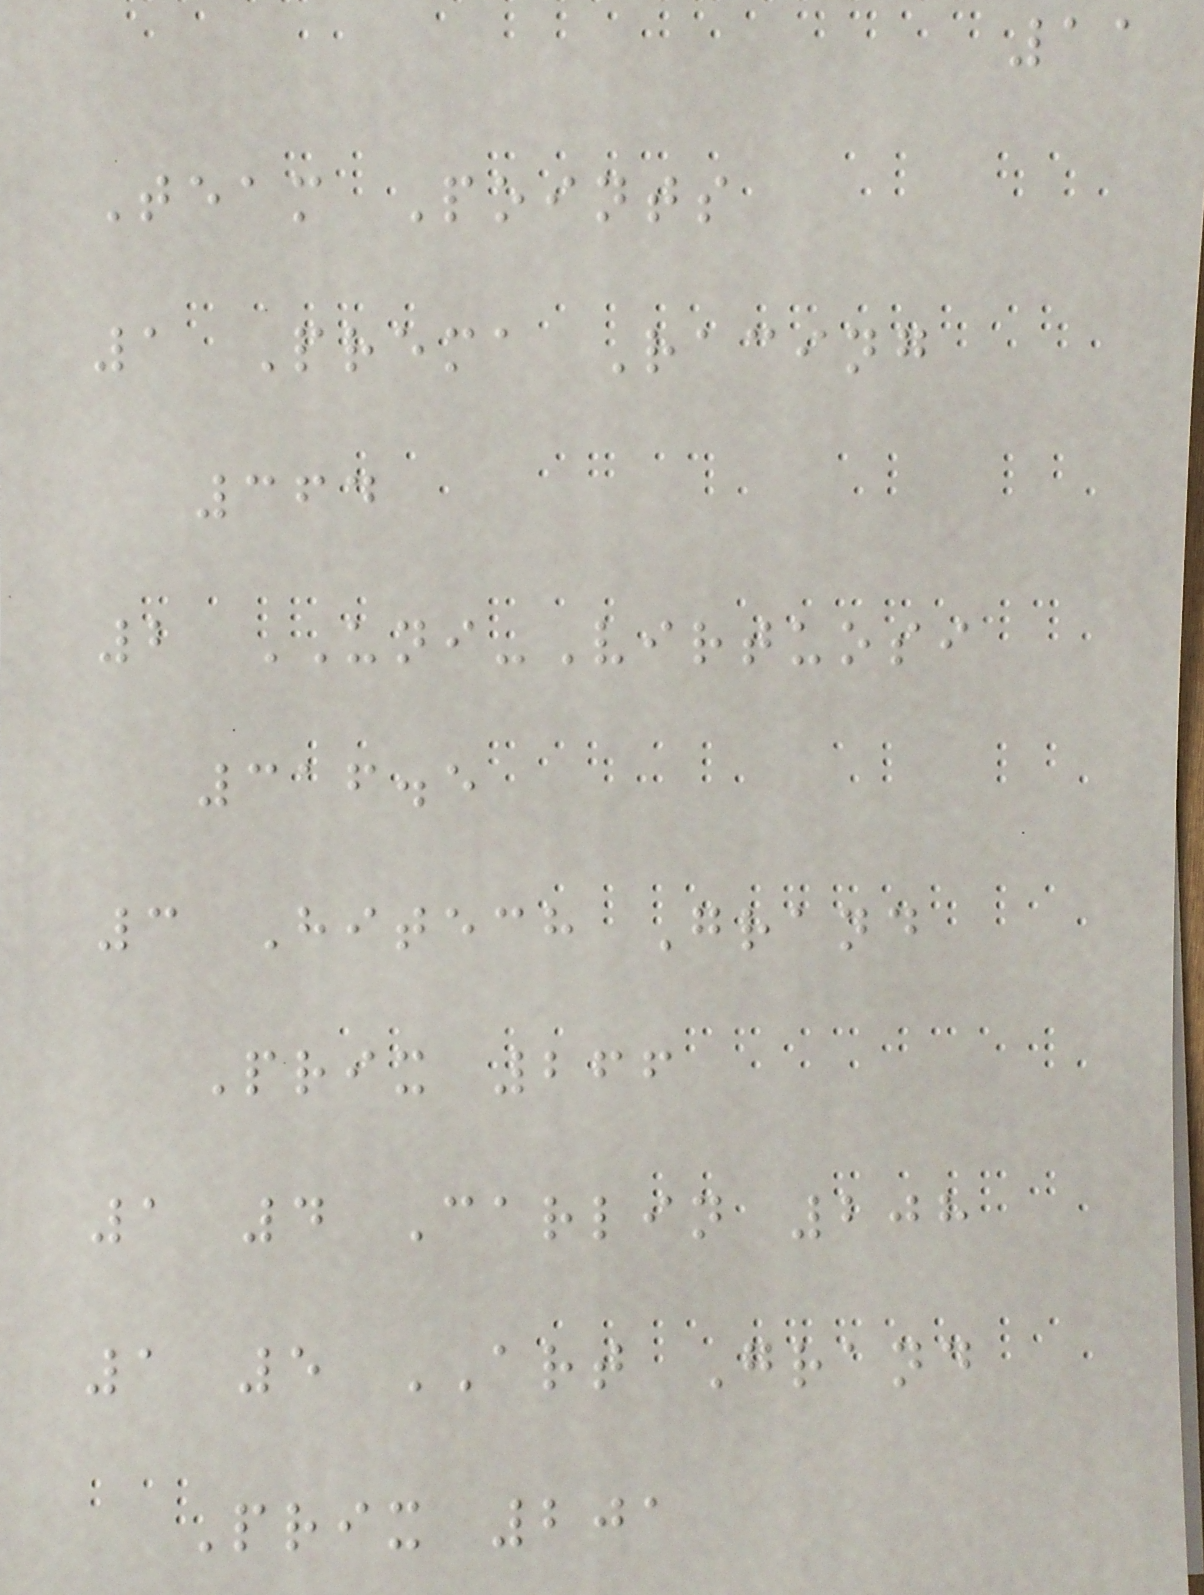11
Team Points
1 Prema Racing
364
2 UNI-Virtuosi
316.5
3 Hitech Grand
Prix 266
1 4 Carlin 208
1 5 ART Grand
Prix 201
